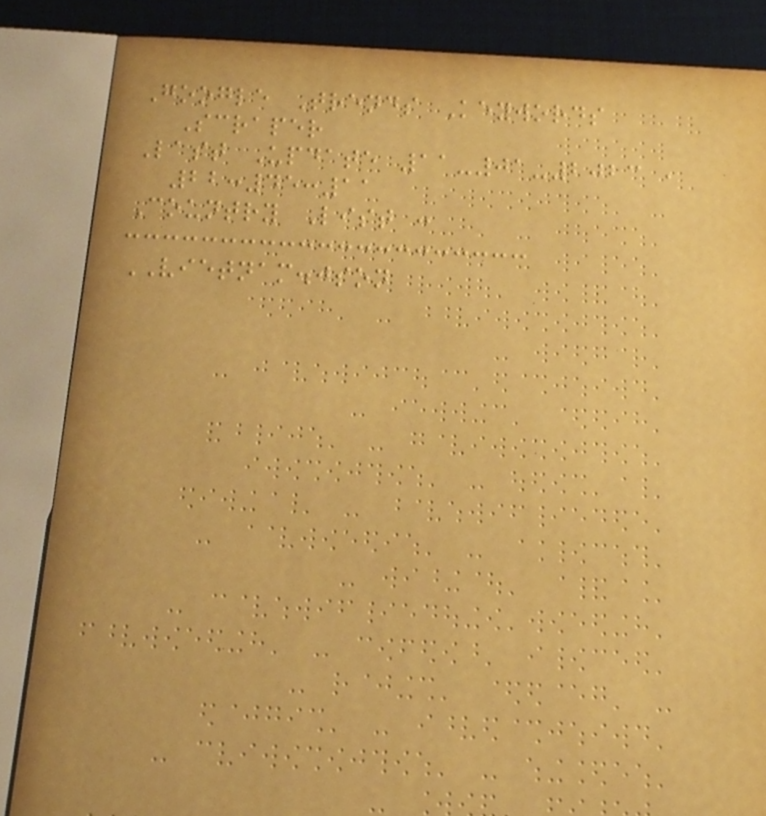Google Trends Keywords
Scraper
Last Update 11-01-2023 ,
22:45:11
Country List :
VIETNAM.json
